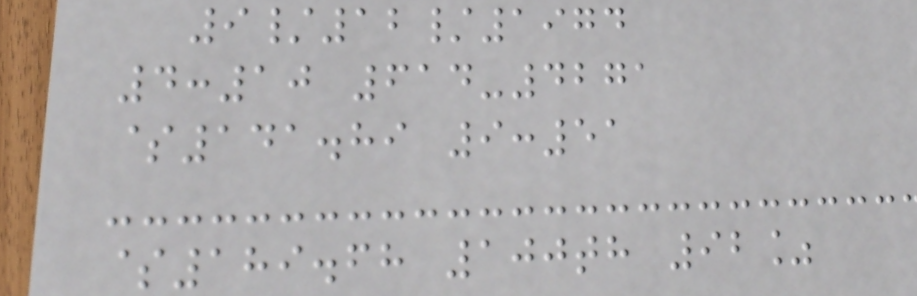9/12/1974
4:10 614-4271
$141.89 9:51
$189.68 100th 92%
